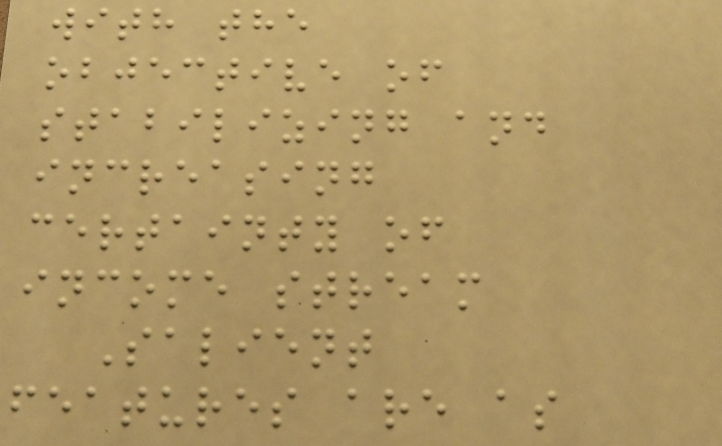with the
objective of
stabilizing and
increasing
certainty of
income stream
Salient
features are as
